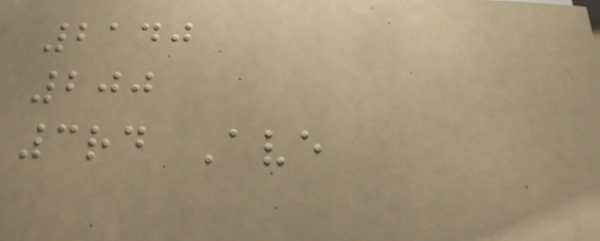2140
200
3rd Ave
